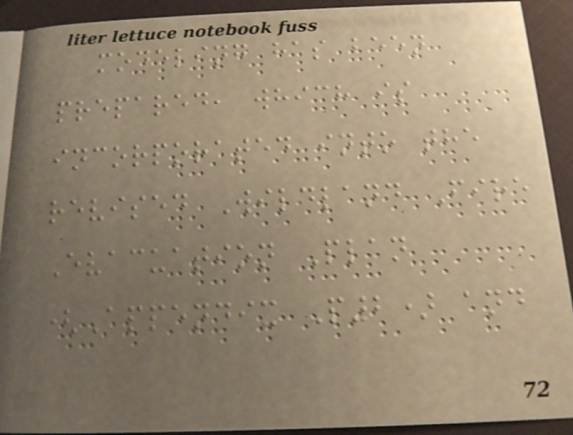modeling has been
prepared, which is
incorporated into the
revised Wildland Fire
Evacuation Plan
(Appendix P2) and
